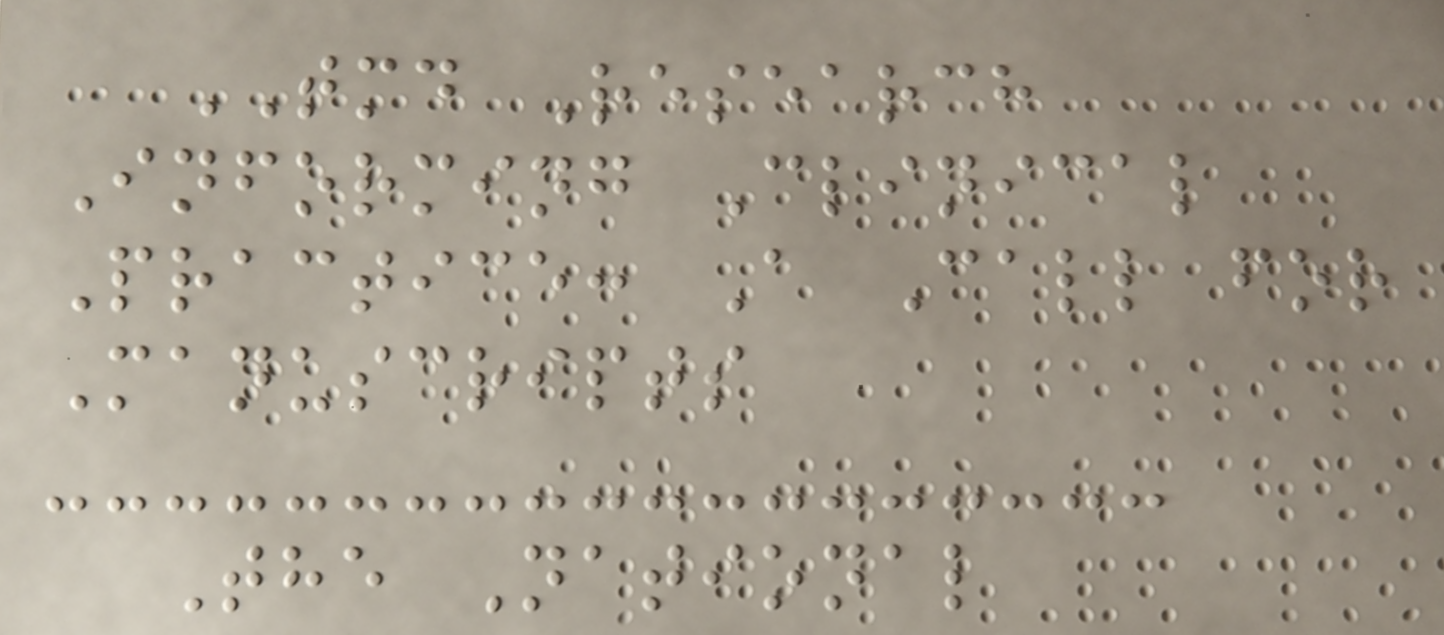TMD Research
Informing Clinical
Practice: A Call for
Manuscripts
The National
